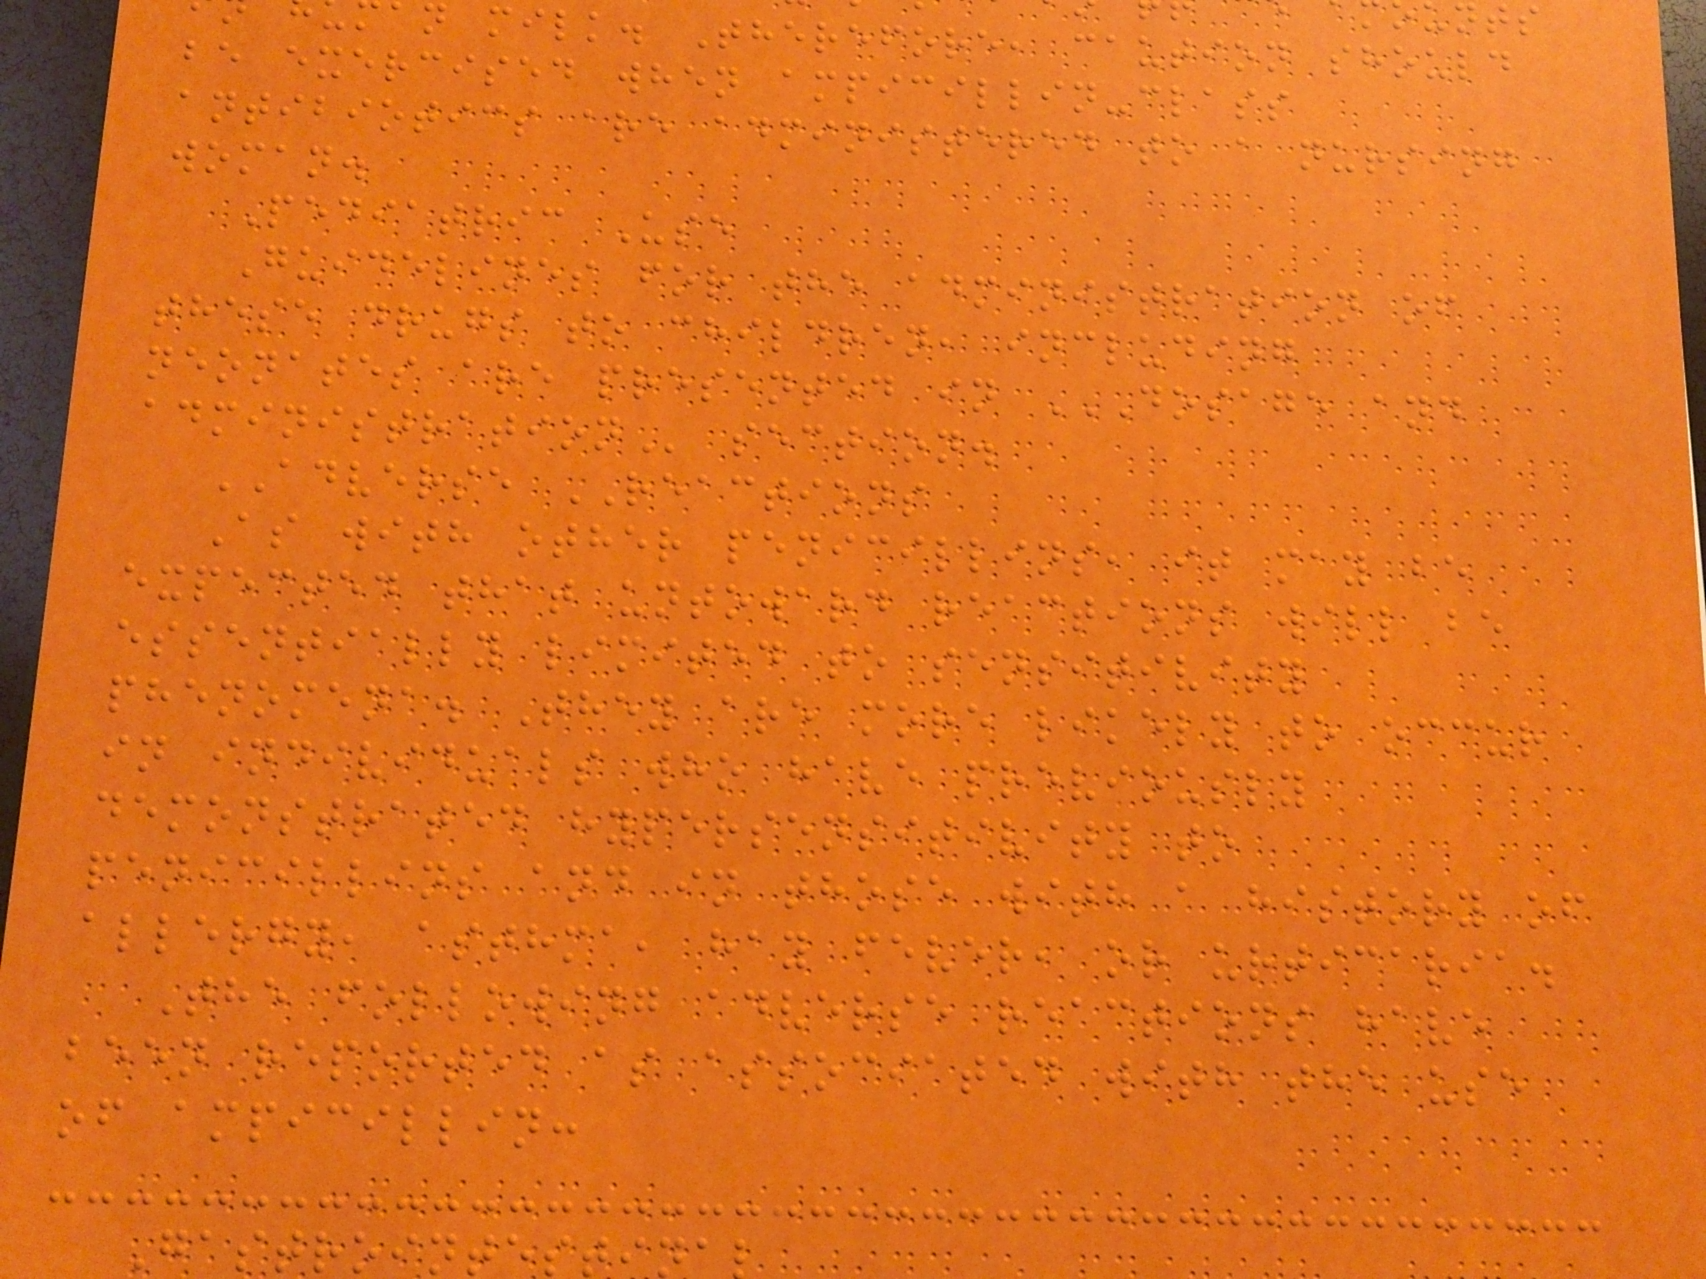n milk. Therefore, caution should
be exercised when ampicillin-class
antibiotics are administered to a nursing
woman.
Pediatric Use
Guidelines for the administration of
these drugs to children, including
neonates are presented in DOSAGE AND
section.
ADVERSE REACTIONS
As with other penicillins, it may be
expected that untoward reactions will be
essentially limited to sensitivity
phenomena. They are more likely to occur
in individuals who have previously
demonstrated hypersensitivity to
penicillins and in those with a history of
allergy, asthma, hay fever, or urticaria.
The following adverse reactions have
been reported as associated with the use
of ampicillin:
Gastrointesti
